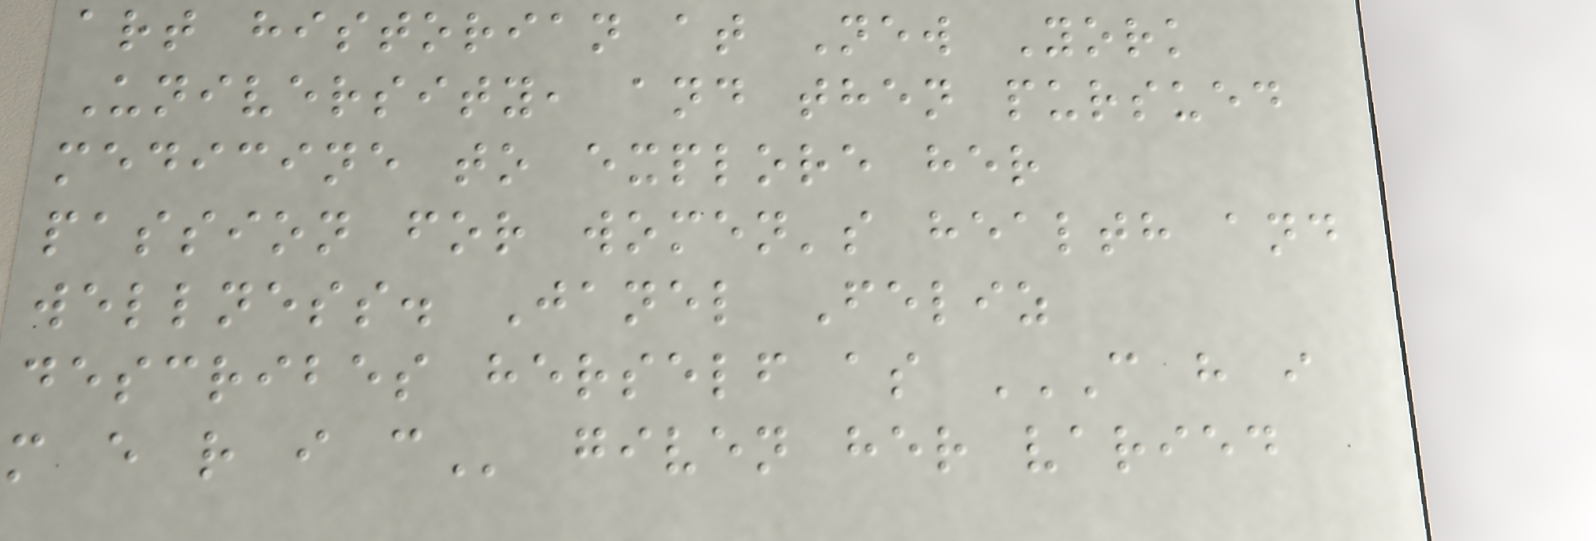art historian at New York
University, and then pursued
medicine to explore her
passion for women's health and
wellness. Janel Feliz
describes herself as C H I
M E R I C given her varied
